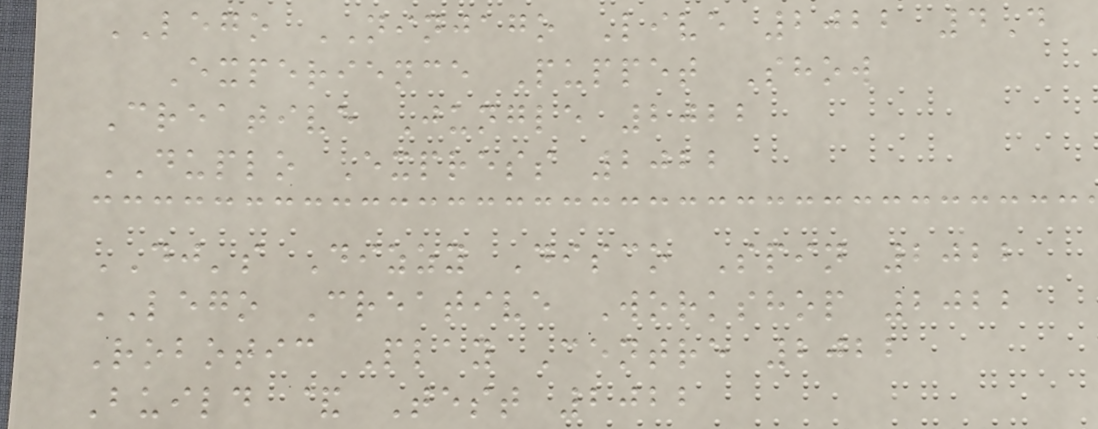LEGO NINJAGO Live 2022 4D
Experience Puppet Show
Creative Jungle 2022
DUPLO Express 2022
DJ's Dizzy Disco Spin 2022
LEGO Creative Workshop 2022
Robotic Play Centre 2022
Build & Test 2022
